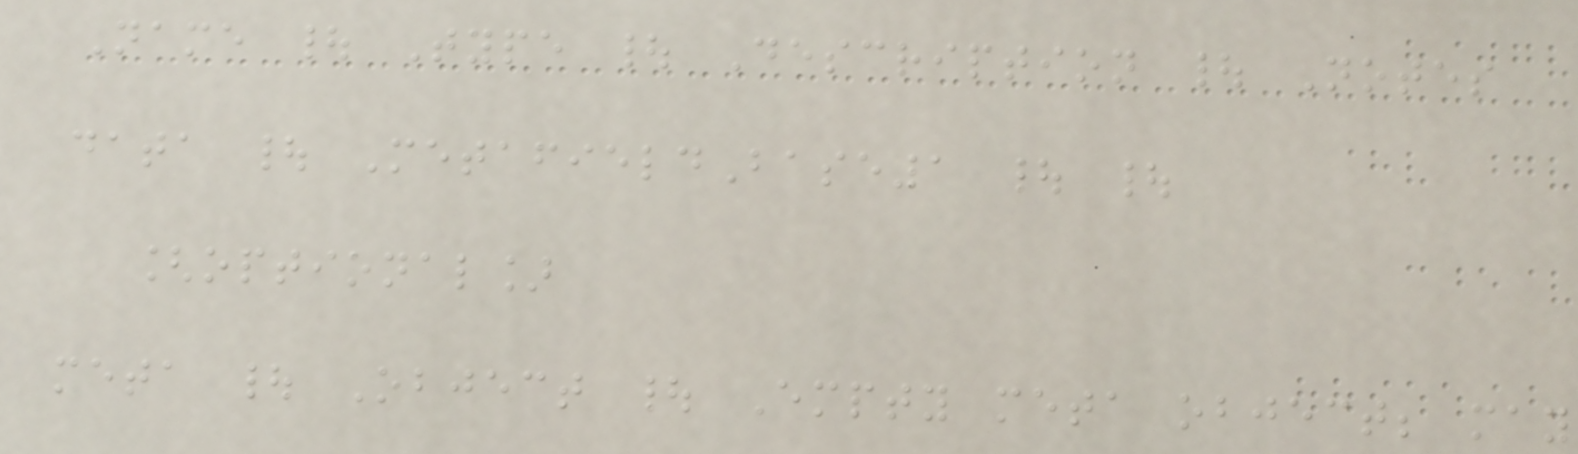Name | Type | Description | Notes
data | MetafieldBase1 | |
[optional]
meta | Object | Empty meta object; may
